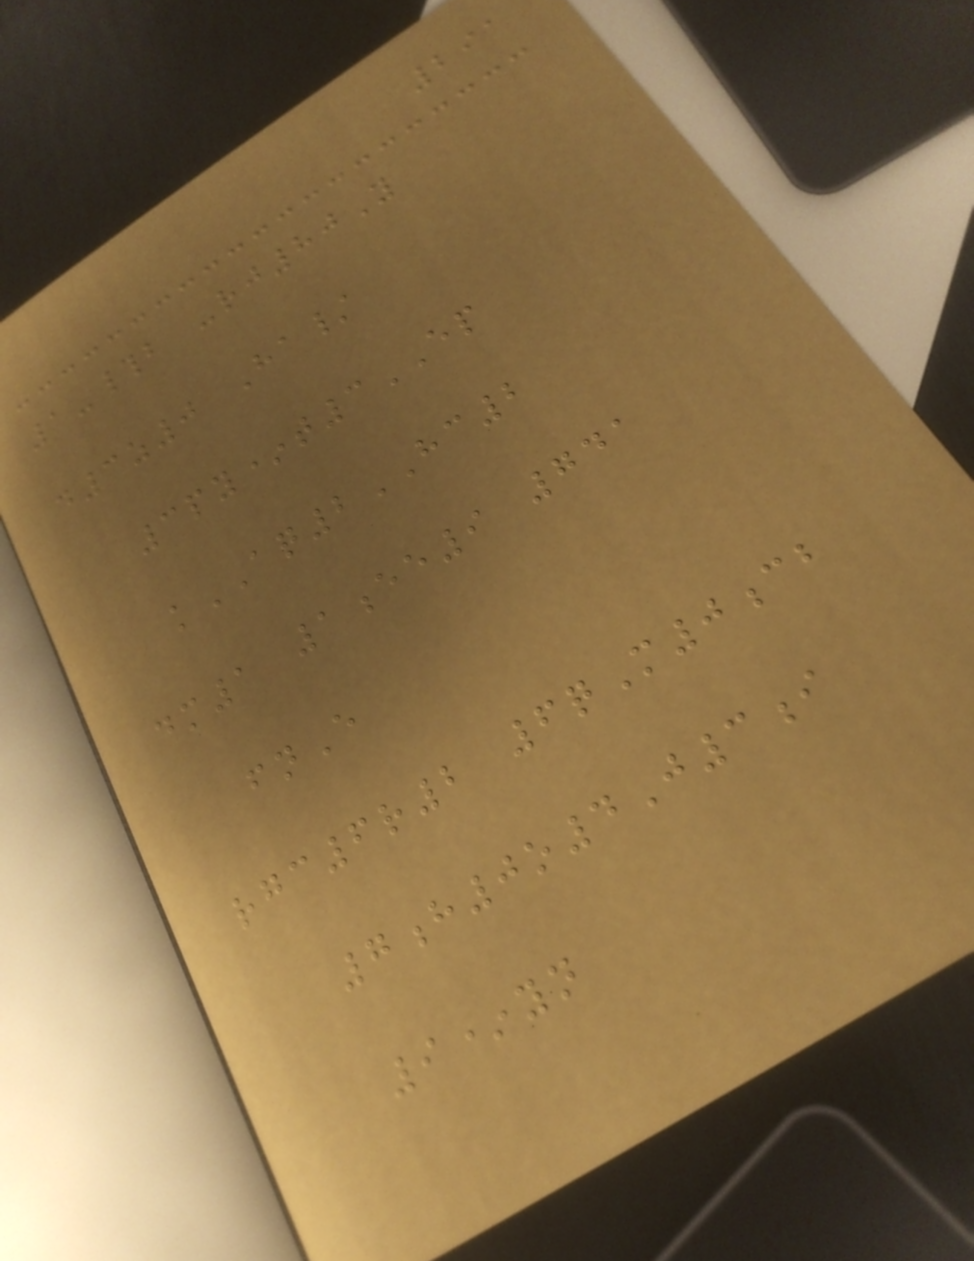291
1-#b -rj80Y
d3z0 Ha/
3py*t3EP
kAQ2HC2
dm1 1ee9 741
fnE
rgc6r2 6qM0cb
7h0o4J3i
9*yn
